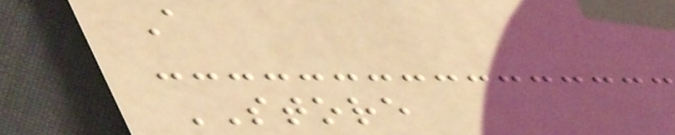A
STORE
